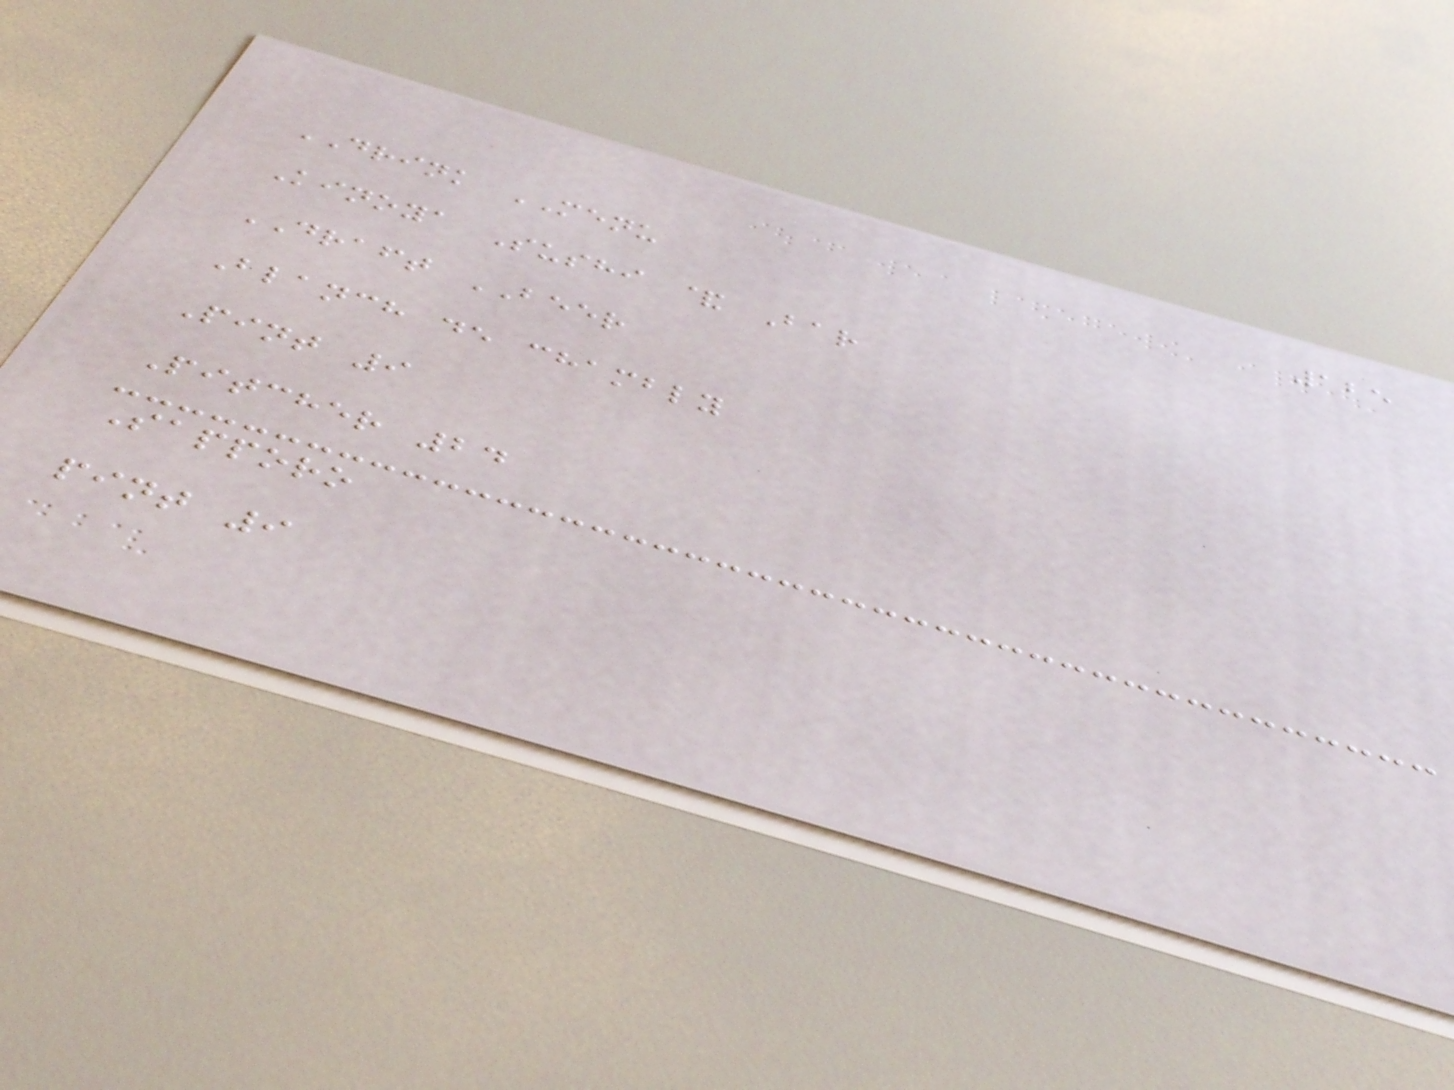125
DRINK MENU
Kinoya Sushi & Bar
DRAFT BEER
Blanch de chambly
Pint 9
Pitcher 24
Sapporo
pint 9
